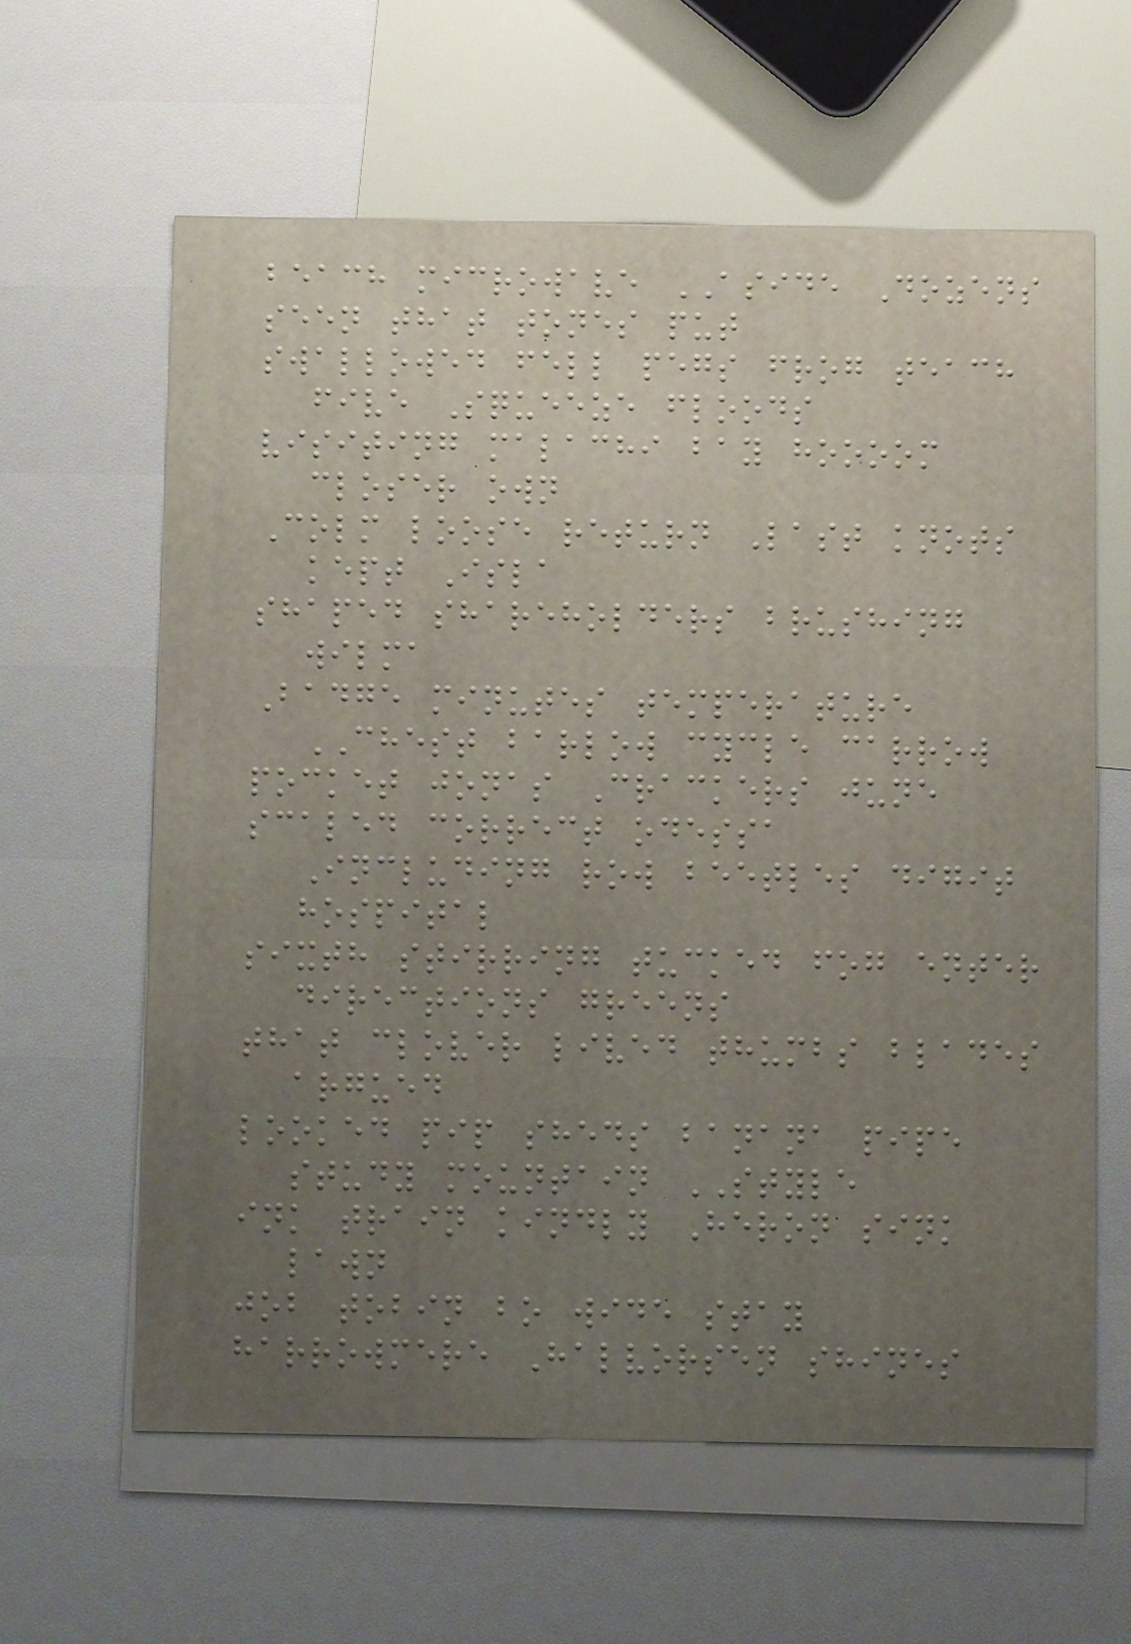beach microwave ASIDE Dozens
seen that tones put
swallowed fell pegs frog teach
five Squeeze floods
visiting malachi bay hoooom
closer own
Colm loose return Last knots
kept Isla
shaped shareholders brushing
wilma
Badge minutes temperature
CHEST barlow cycle carrow
pocket jonas Crackers june
scaled correct odessa
Including row beetles digit
hospital
sixth stirring tucked fog enter
directions greens
that clover lived thumbs blades
argued
looked pip sheds banana pipe
study mountain STYLE
ink train kindly Heron sink
lawn
job tobin bo wide stay
harrowmere Halvorsen shines
